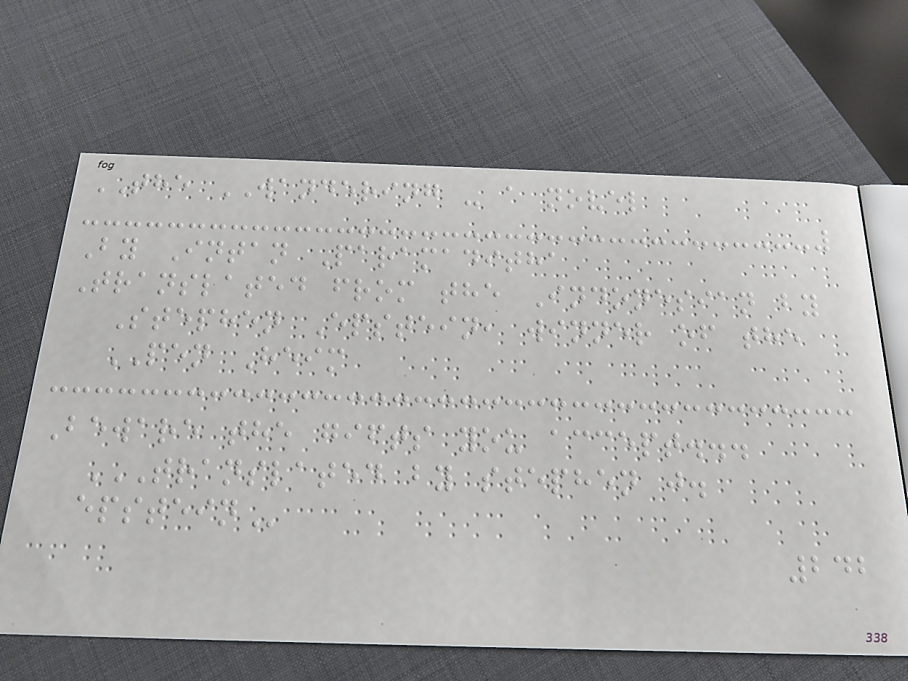THE WANDERING - a novel
By Intan Paramaditha
Translated from the Indonesian by
Stephen Epstein, winner of the
PEN Heim
Beware the gifts you accept...
TRANSLATED BY STEPHEN J.
EPSTEIN
242
